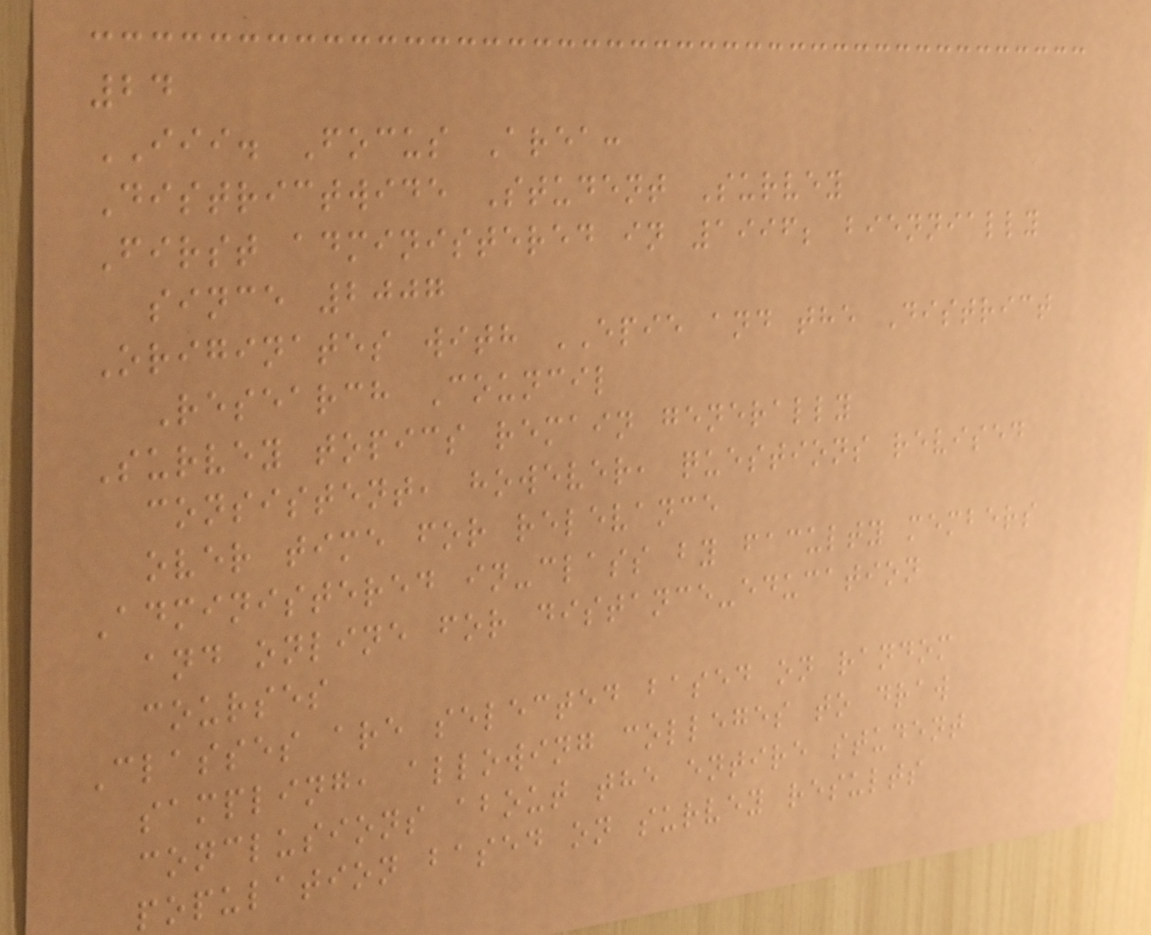24
III. Focus Area:
Districtwide Student Survey
First administered in 1996; biennially
since 2007
Originates with EPIE and the District
Research Council
Survey topics remain generally
consistent, however, questions revised
over time for relevance
Administered in-class by faculty members
and online for distance-education
courses
Classes are selected based on random
sampling, allowing colleges to draw
conclusions about the entire student
population based on survey results
